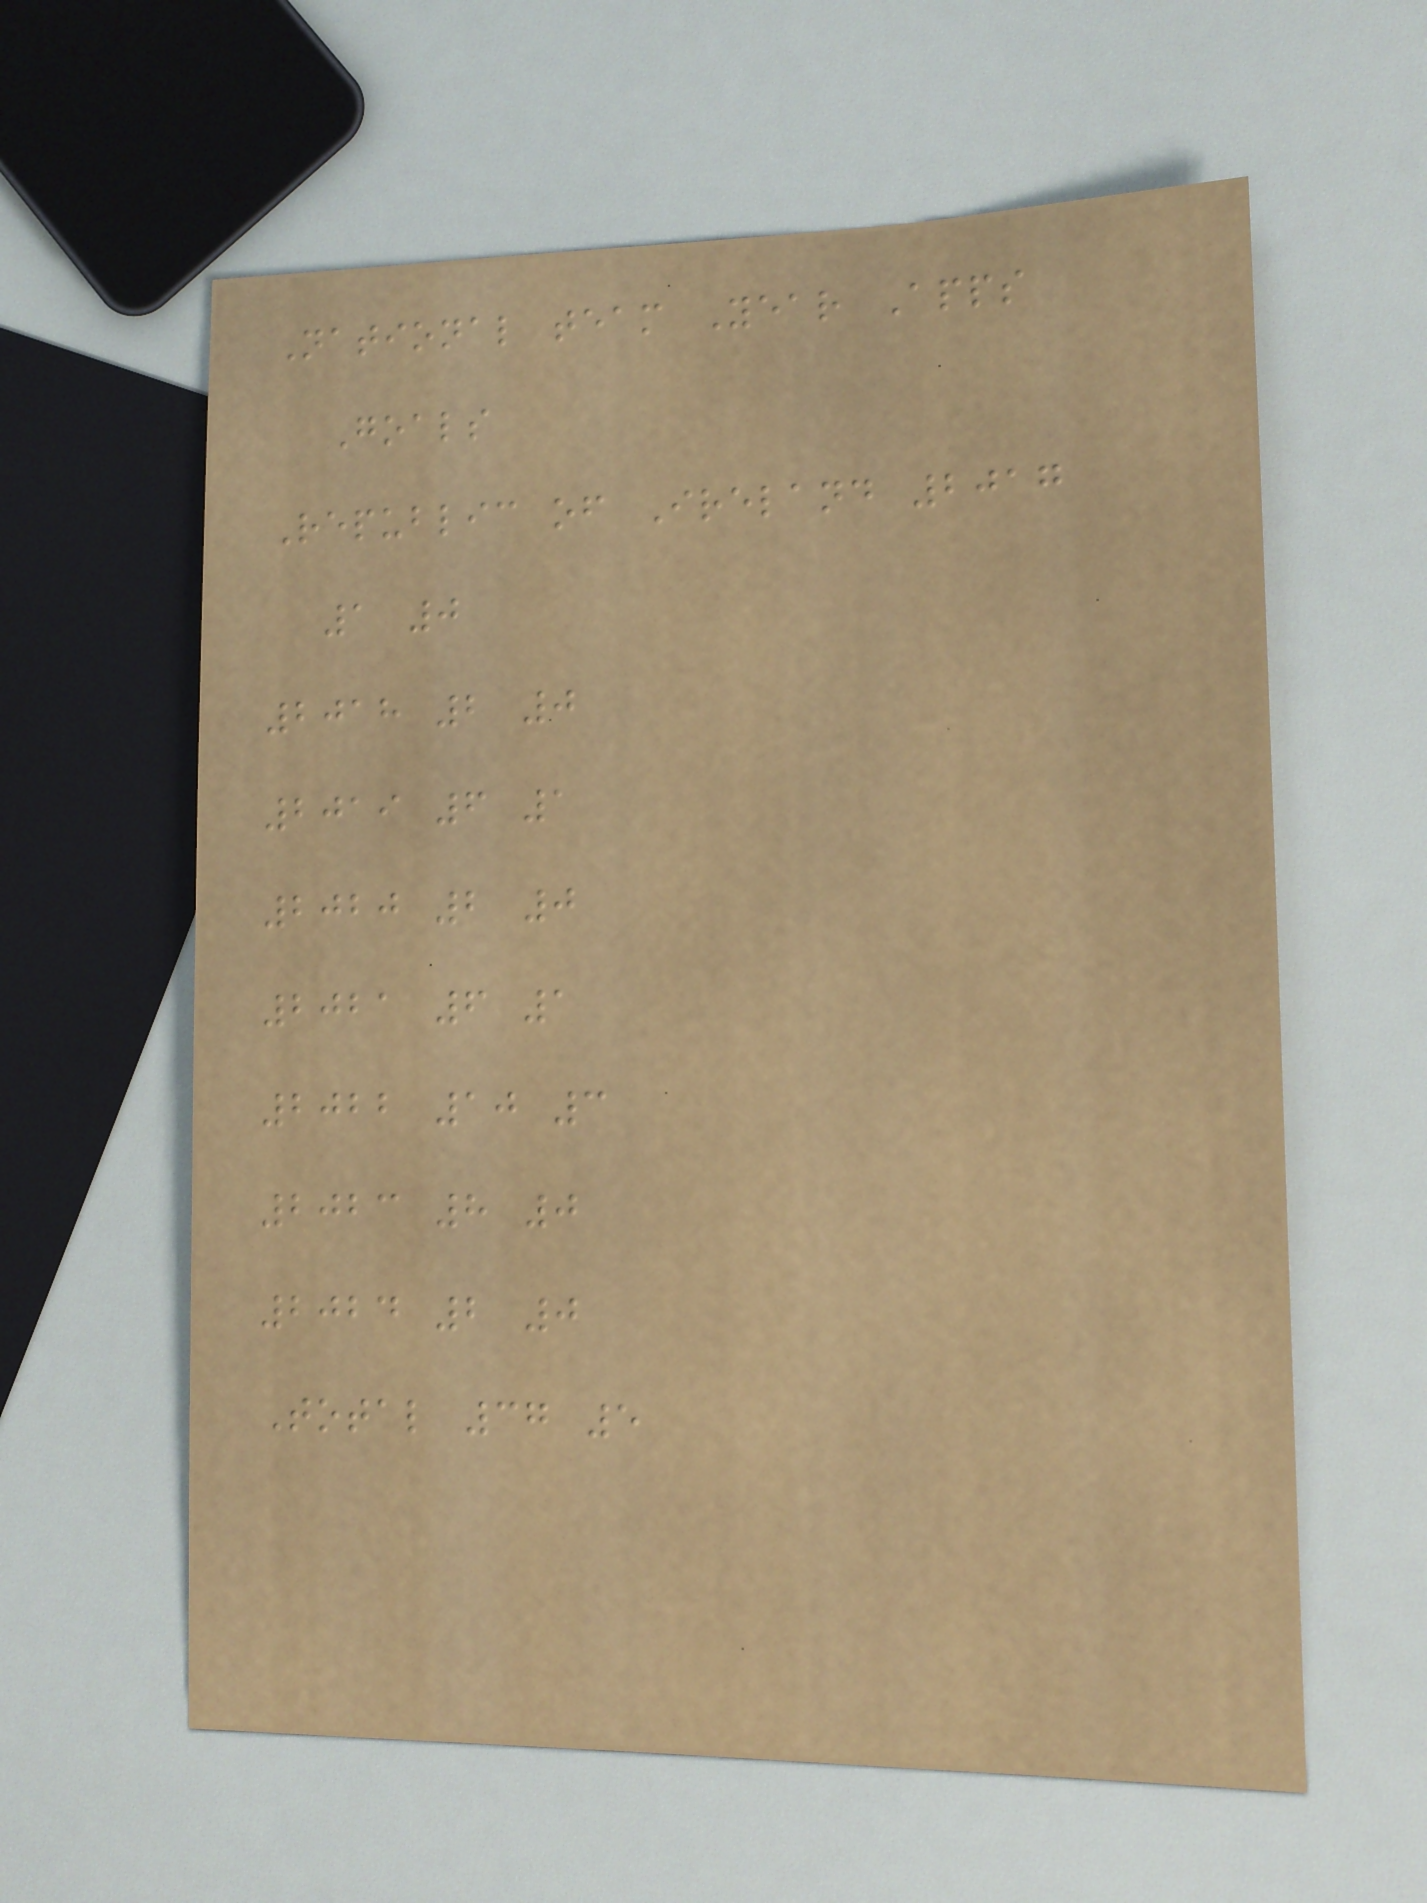National team Year Apps
Goals
Republic of Ireland 2017
1 0
2018 2 0
2019 6 1
2020 2 0
2021 6 1
2022 10 3
2023 8 0
2024 2 0
Total 37 5
